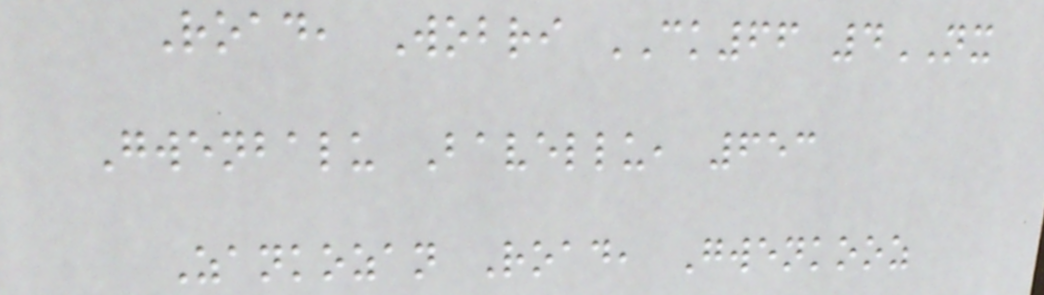Road, Wobri CK66 4NX
Gwenbalu Bavellu, 653
Zankozan Road, Gwenkooz
